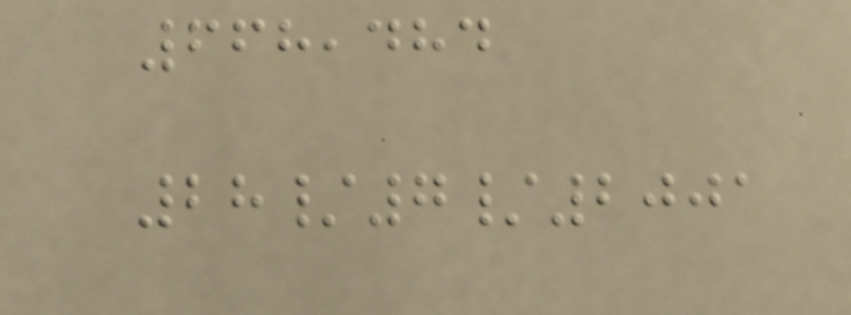668,484
28/7/2001
